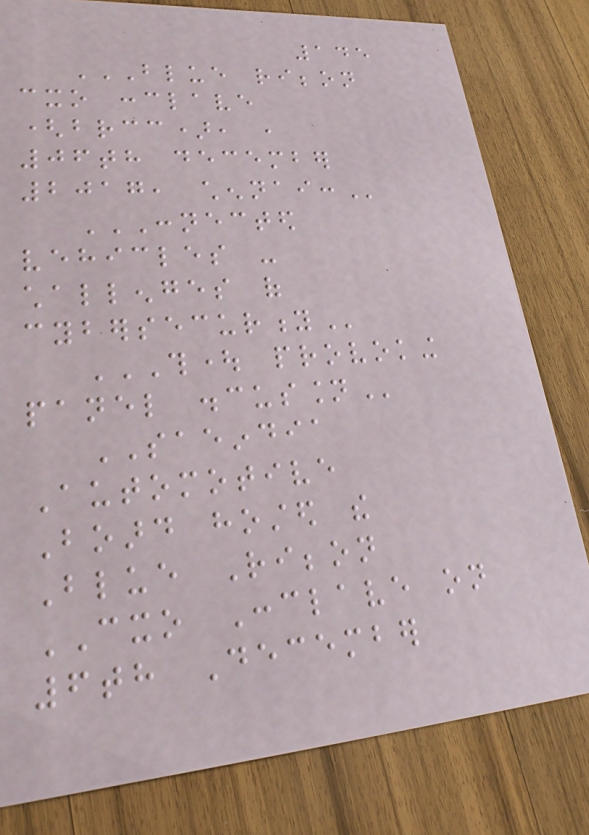145
BLUE RIBBON
CXO CONCLAVE
(BRCC), ,
06TH DECEMBER
2017, CHENNAI:
CONNECTED
VEHICLES -
CHALLENGES OF
CYBERSECURITY
THOUGHT PROVOKING
PANEL DISCUSSION
SAEINDIA
Automotive
Board hosted the
Blue Ribbon
CXO Conclave on
6th December
